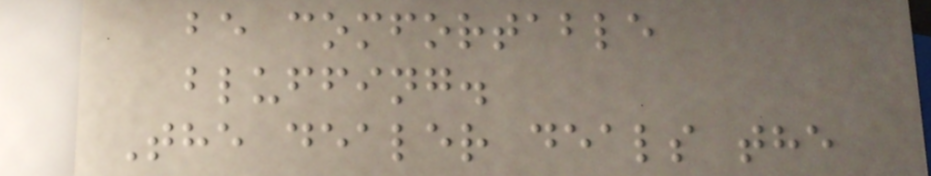be comfortable
bluffing.
The dealer deals the
